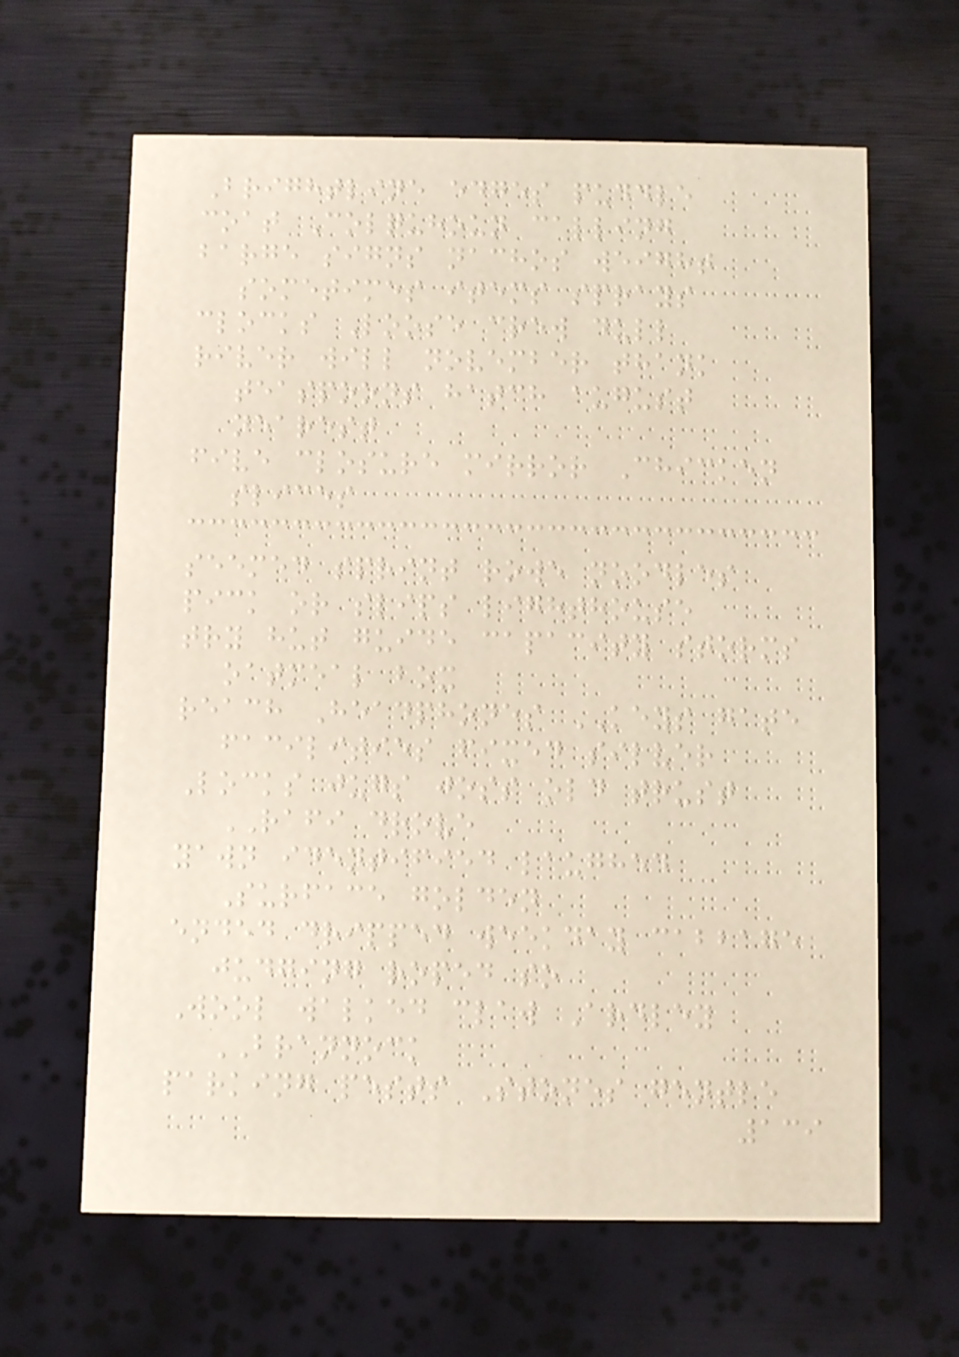Brightline edges puddle
coat Colquhoun calling
barge signs nachos weight
sometimes items sprays
clocks Loose crew dull
river will november thank
teaspoons hatch august
nearest
five closure mirror Chicken
slices
seemed sprint rowe noodles
pick or slips lighthouse
try hut guide capacity storms
oatmeal box
reach Headphones KEYS gate
facilities fixed silver
Locks jugs joss old trust
RAFI drove
yawn identified laughed
Surface golden
ended dripped weekday cabbage
judging roped so
Wool walked claw Ardley
BRANNOCK
parking pests Stones gentle
139
